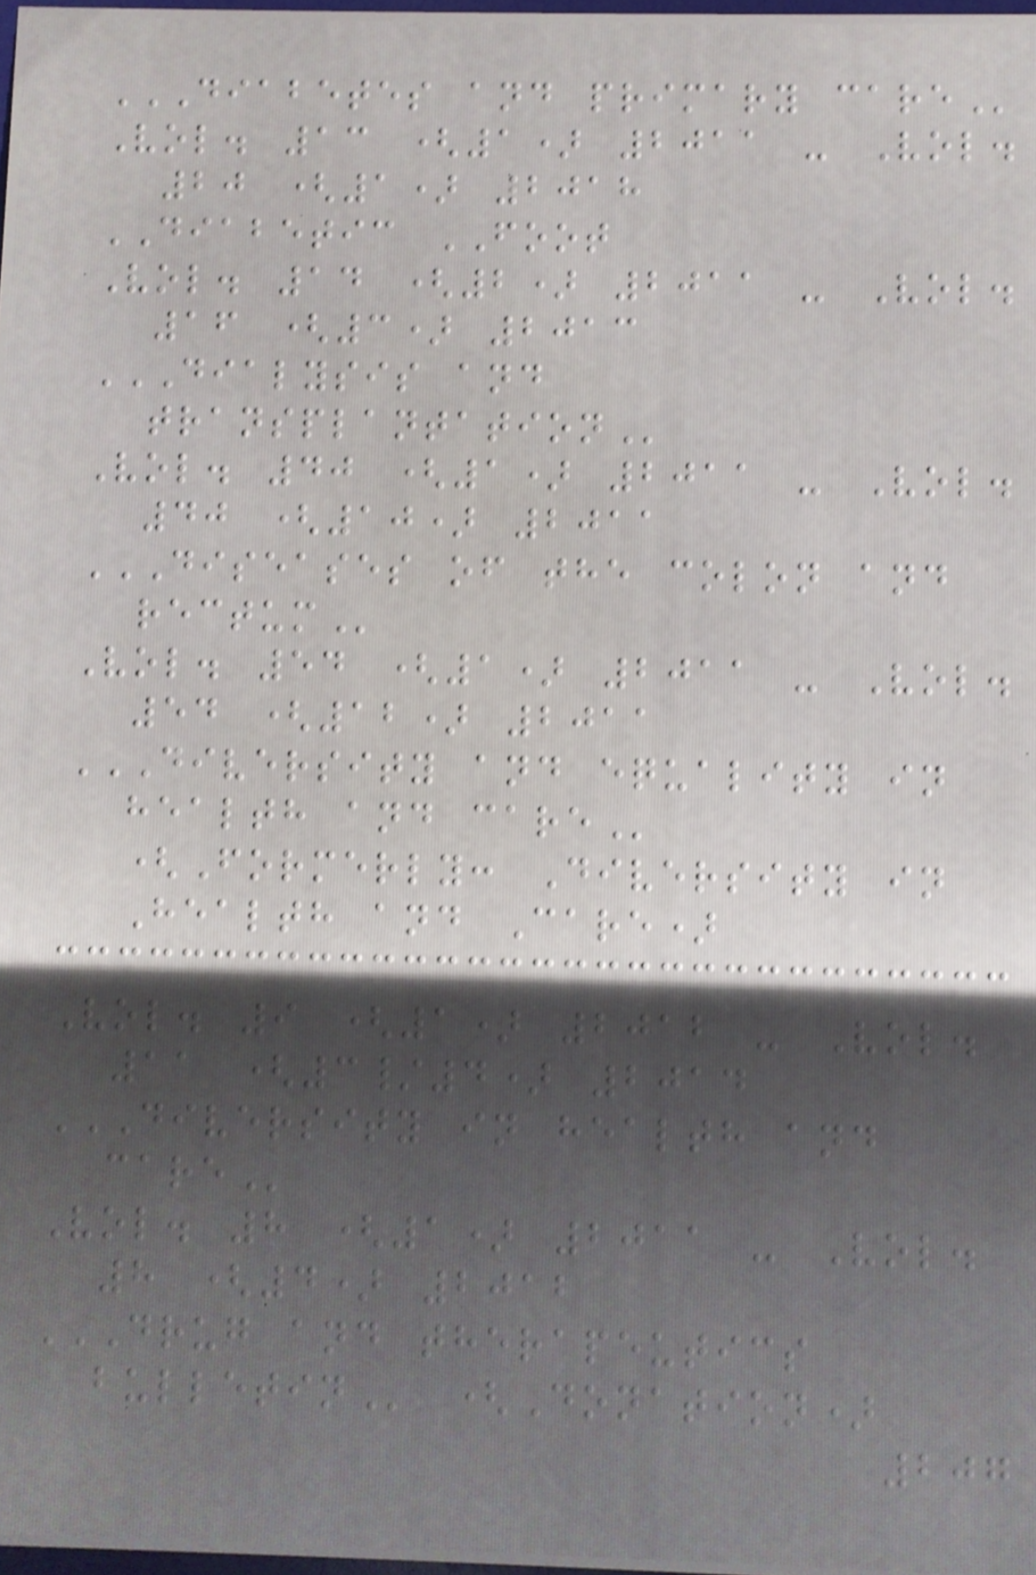DIABETES AND PRIMARY CARE
Vol. 13 (1) 2011 - Vol.
20 (1) 2018
DIABETIC FOOT
Vol. 14 (2) 2011 - Vol.
16 (3) 2013
DIALYSIS AND
TRANSPLANTATION
Vol. 40 (1) 2011 - Vol.
40 (10) 2011
DISEASES OF THE COLON AND
RECTUM
Vol. 54 (1) 2011 - Vol.
54 (12) 2011
DIVERSITY AND EQUALITY IN
HEALTH AND CARE
(Formerly: Diversity in
Health and Care)
Vol. 9 (1) 2012 - Vol.
11 (3/4) 2014
DIVERSITY IN HEALTH AND
CARE
Vol. 8 (1) 2011 - Vol.
8 (4) 2012
DRUG AND THERAPEUTICS
BULLETIN (Donation)
207
